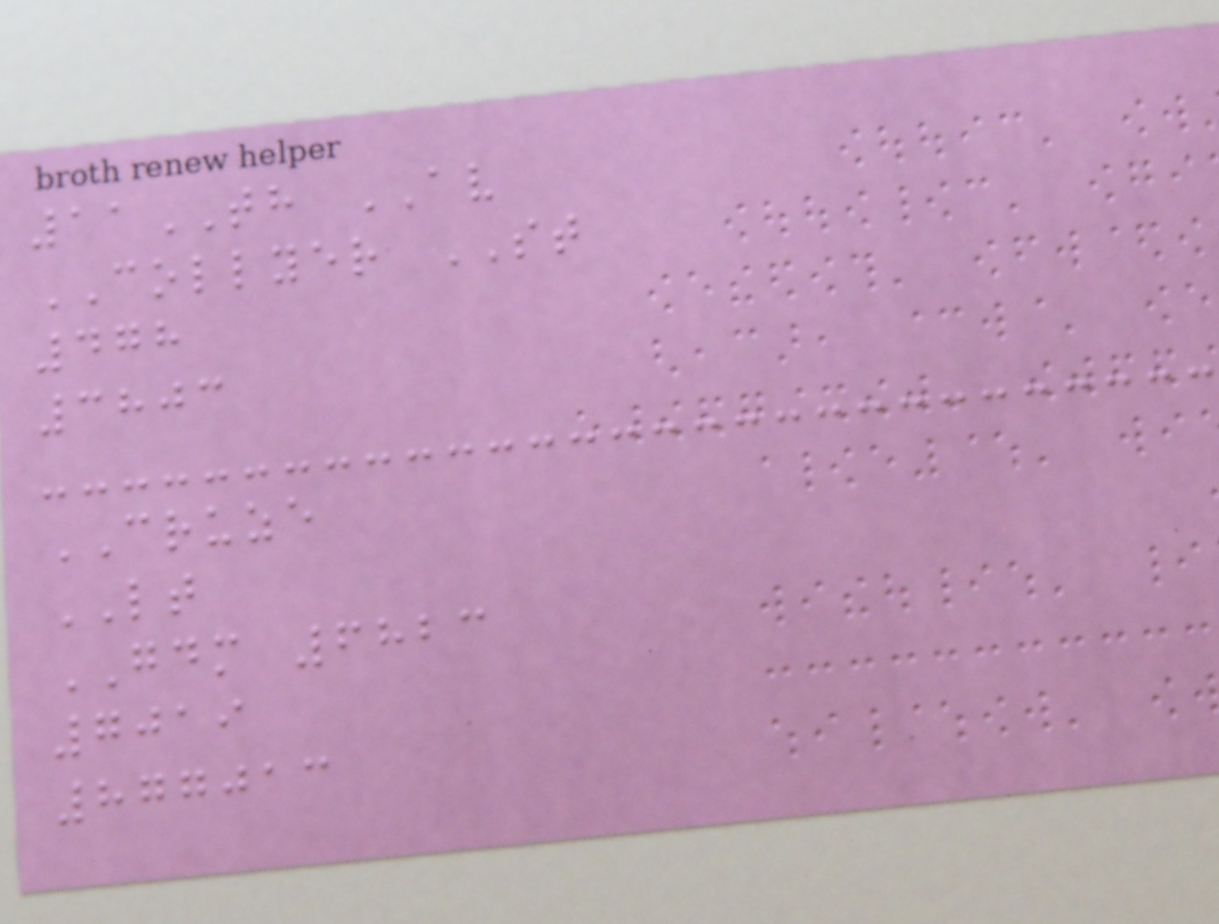11TH AV
COLLYER ST
478
3803
CRUZE
LT
GDM 6823
7019
877013
